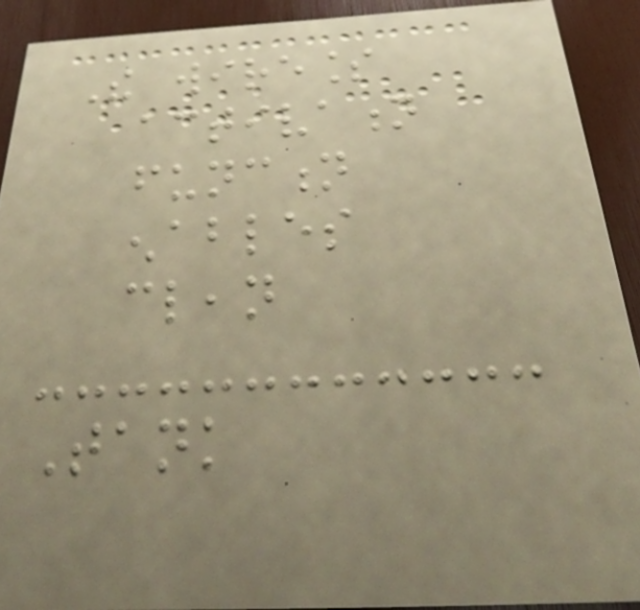The wireless
activation
function
enables
clean
Tank
